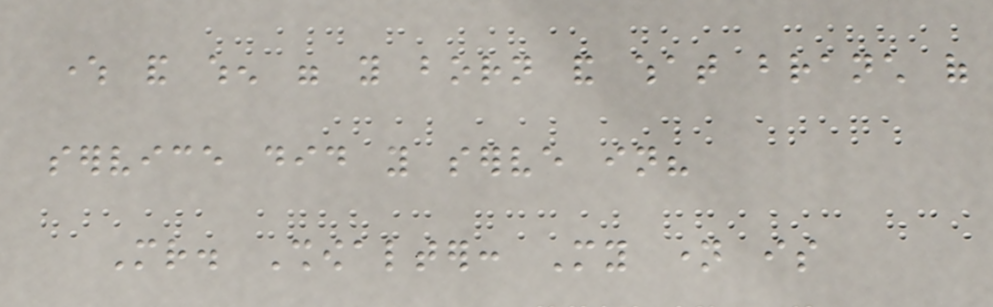where and when were you born and what branch of
service did you serve in?
Mr. Showalter: My name is
